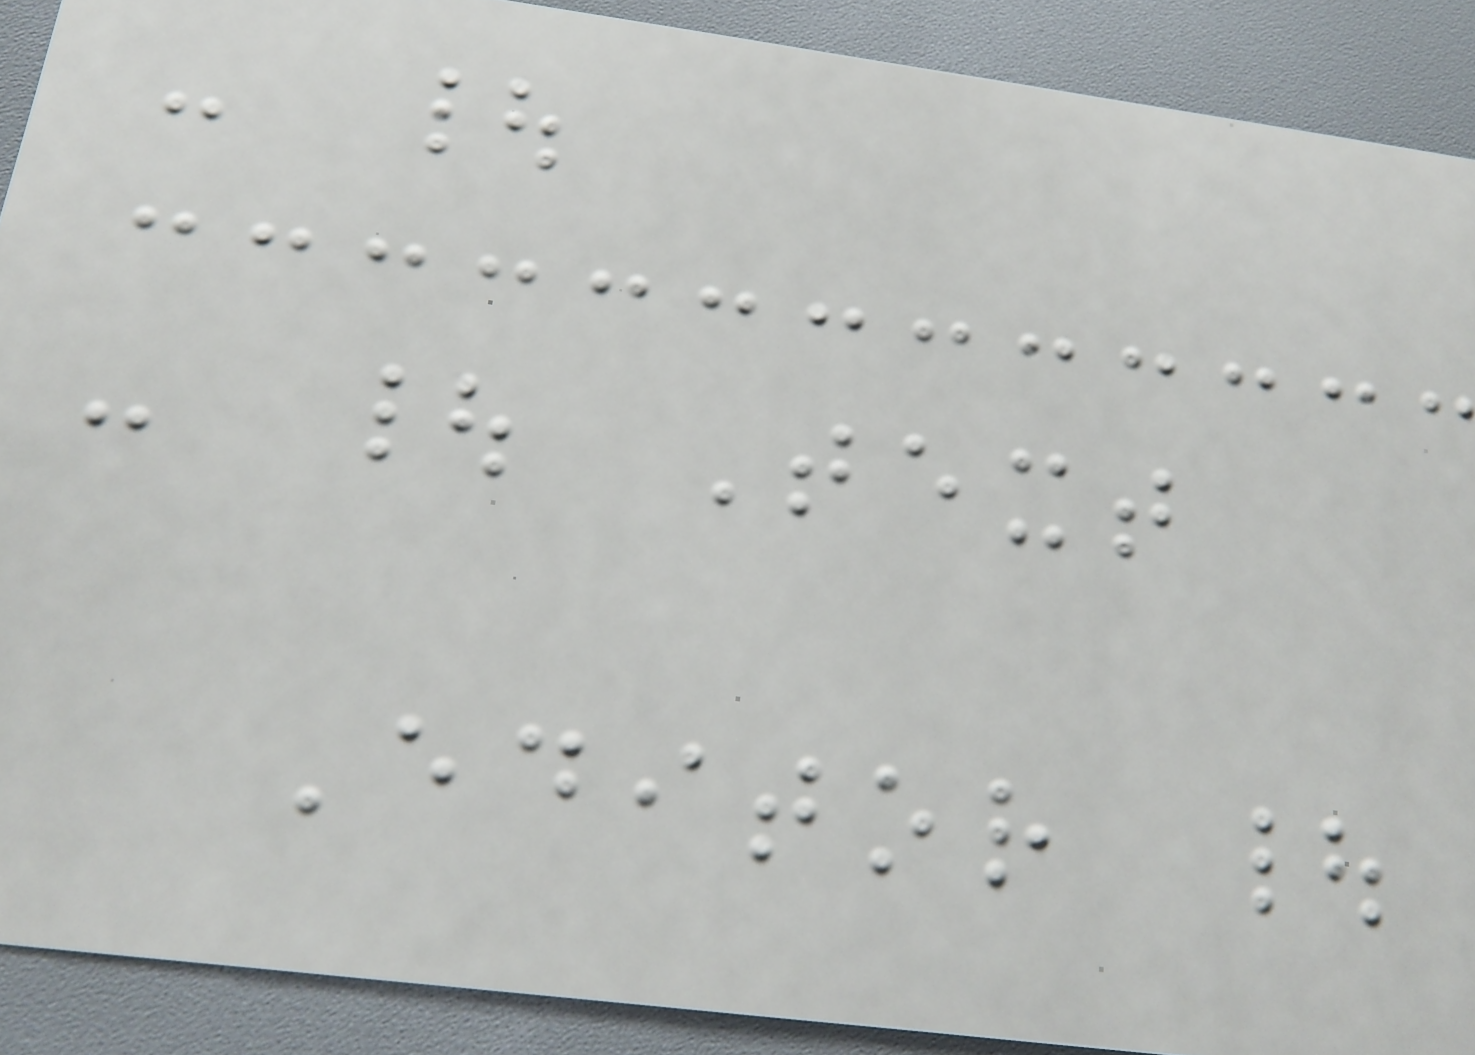- |
- | Text
Editor |
